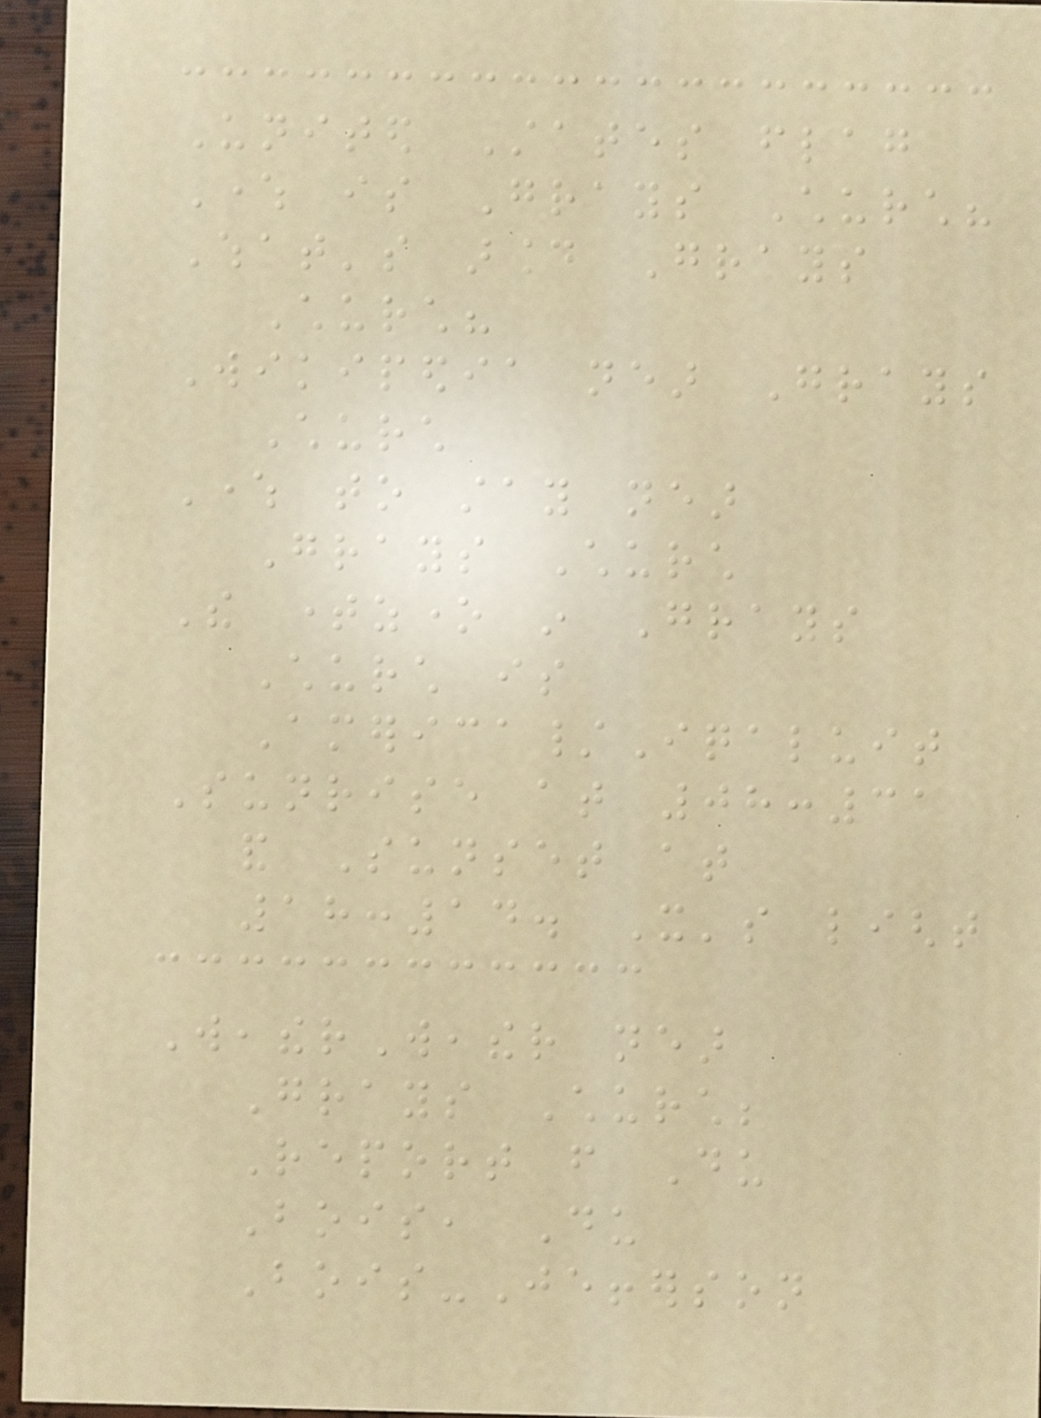United States flag
Where is Grays Church?
What's around Grays
Church?
Wikipedia near Grays
Church
Where to stay near
Grays Church
The timezone in Grays
Church is
America/Iqaluit
Sunrise at 08:31
and Sunset at
18:14. It's light
WeatherWeather near
Grays Church;
Report from Du
Bois, Du
Bois-Jefferson
